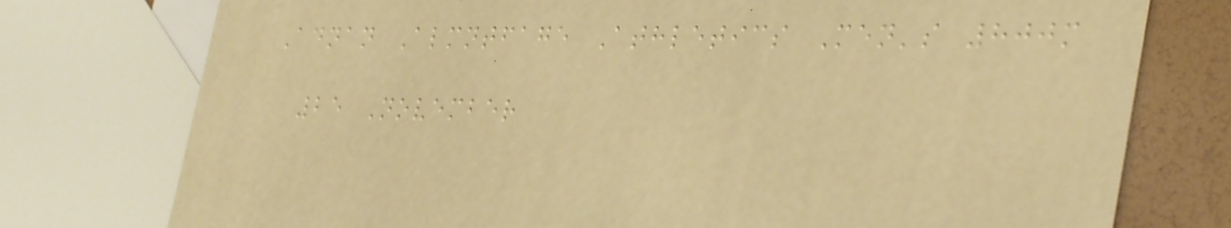Adnan Almntfage Athletics Men's 800m
25 November
